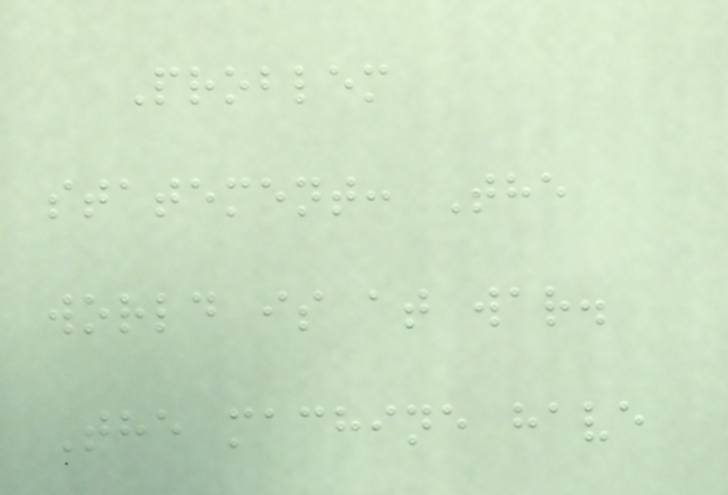Problem
statement: The
world is at war.
The machine have
